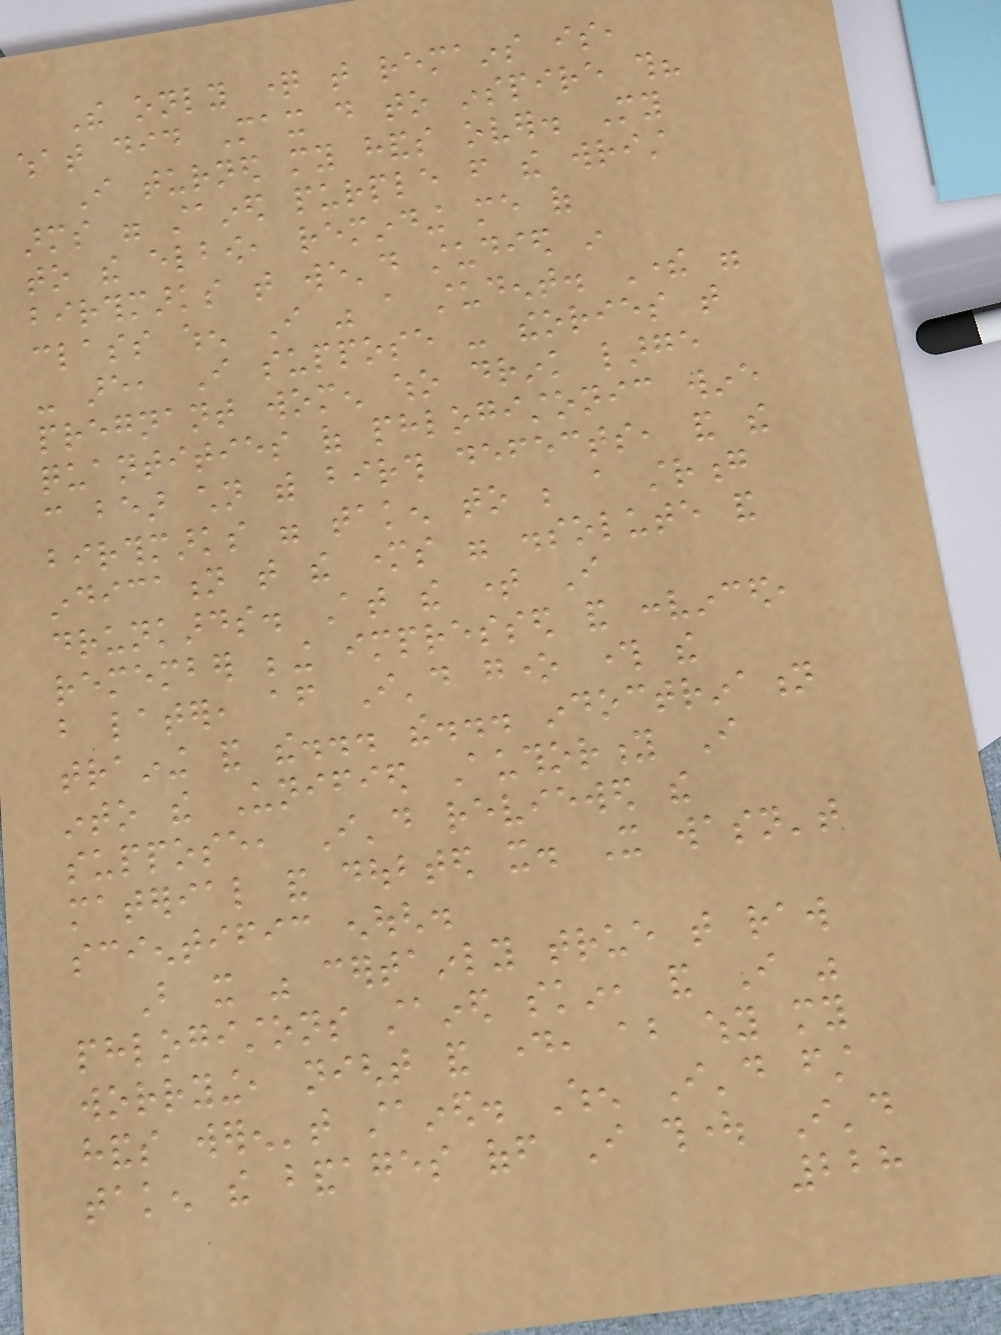The only question that remains is,
what did Max do to inspire this?
I turned my hands over. My
arms were stained purple from the wrist
to the elbow, reminding me of
birthmarks that we'd studied in
class when I was a student. There were
- are, I suppose - theories that
pregnant women who drink large
quantities of phlogistonic wine
can bear children with birth defects, and the
birthmarks were taken to be a strong
indication that the mothers were dissolute and
drunkards. At the time I
remember being impressed and convinced,
but later, after I'd gone through the
training and the... the... indoctrination
into the Unified Authority I
suppose, I'd reviewed the
material and doubted it. It wasn't
scientific enough.
But it was certainly true that raw
phlogistons stained skin, and I was
worrying, night and day, about why my
hands weren't stained. When I'd first
taken the bandages off I thought I'd
228
